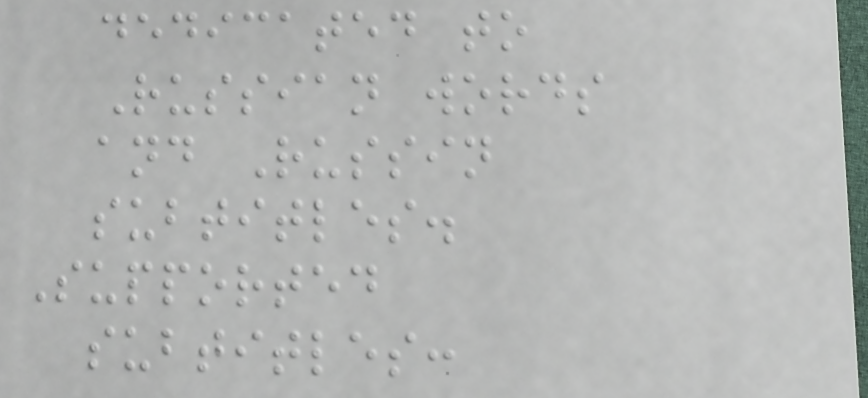dedicated to
Russian words
and Russin
subtitles.
Supported
subtitles:
